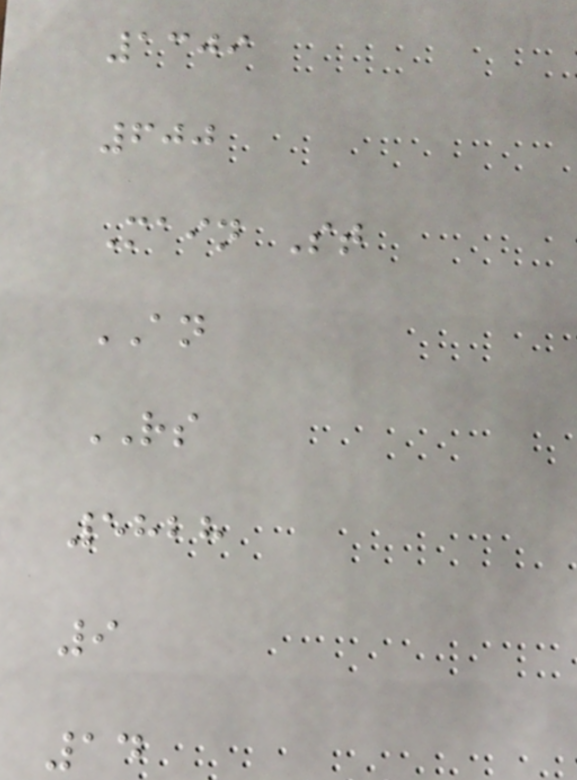1309
600
Main St
AN
RS
5828
9
14
